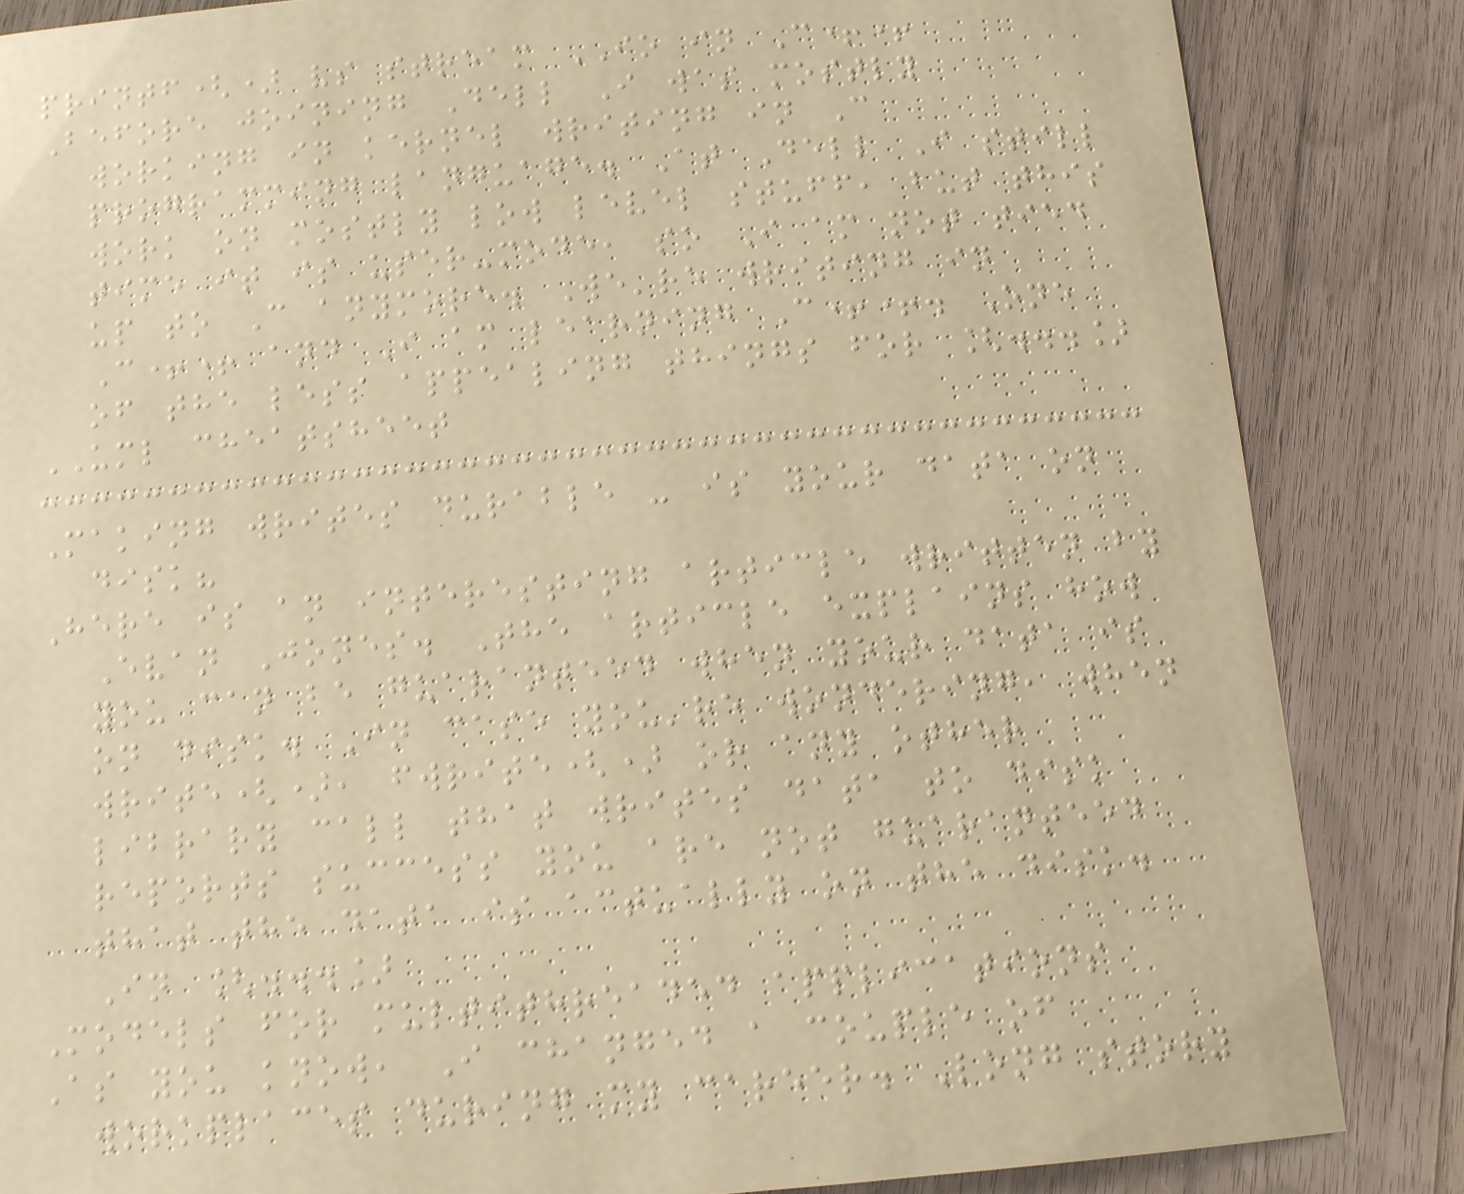printf() vs stream IO in C++
Before joining Dell I was mostly
working in kernel writing in C
programming language. At Dell I still
work on mostly low level stuff, but this
time it is user-mode, so I am not tied
up to C anymore. We're writing in
C++ and I am learning C++. One
of the less appealing things for [...]
UML cheatsheet
Making writes durable - is your data on
disk?
Here is an interesting article written by
Evan Jones. The article explains how
you can be guaranteed when your data is
on disk. In case you're wondering, when
write(), fwrite() or any other
library call that writes data to disk
reports success you are not guaranteed
that the data is actually on the disk.
In [...]
Models for multithreaded applications
As you know, I changed a couple of
workplaces during my career. Long story
